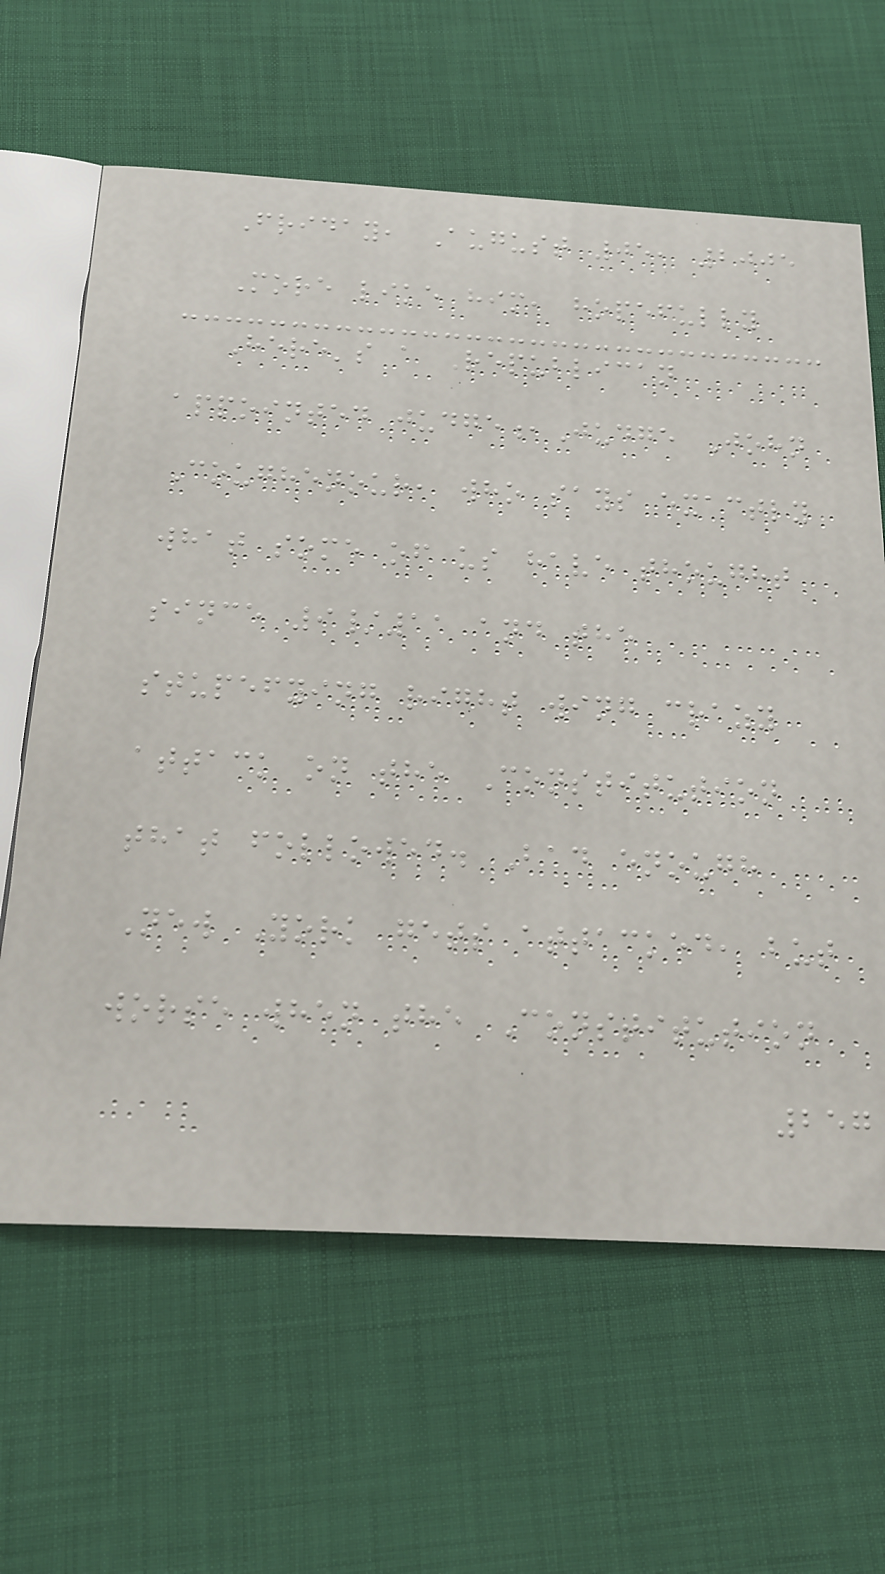Friday, August 05, 2005
More like him, hopefully
Here's a Republican
appointed judge,Judge John
Coughenour, who says exactly
what some of us have thought
since 9/11 and the
stupefying right wing crazy
attack on the Constitution
that followed. Bad enough
New York gets attacked, but
worse when the Constitution
257
